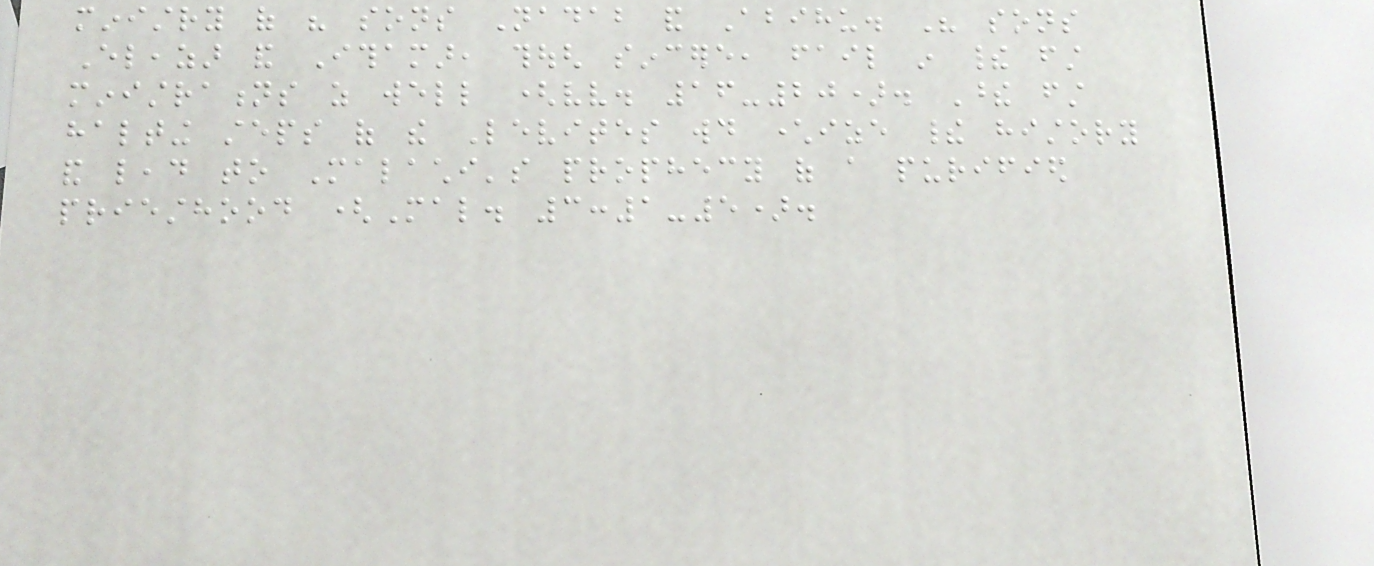ministry of his sons Nadab and Abihu. His sons
Eleazar and Ithamar, though sincere, fail in their first
ministrations as well (vv. 16-20). These first
halting steps of the Levites would characterize their history
and lead to Malachi's prophecy of a purified
priesthood (Mal. 3:1-5).
